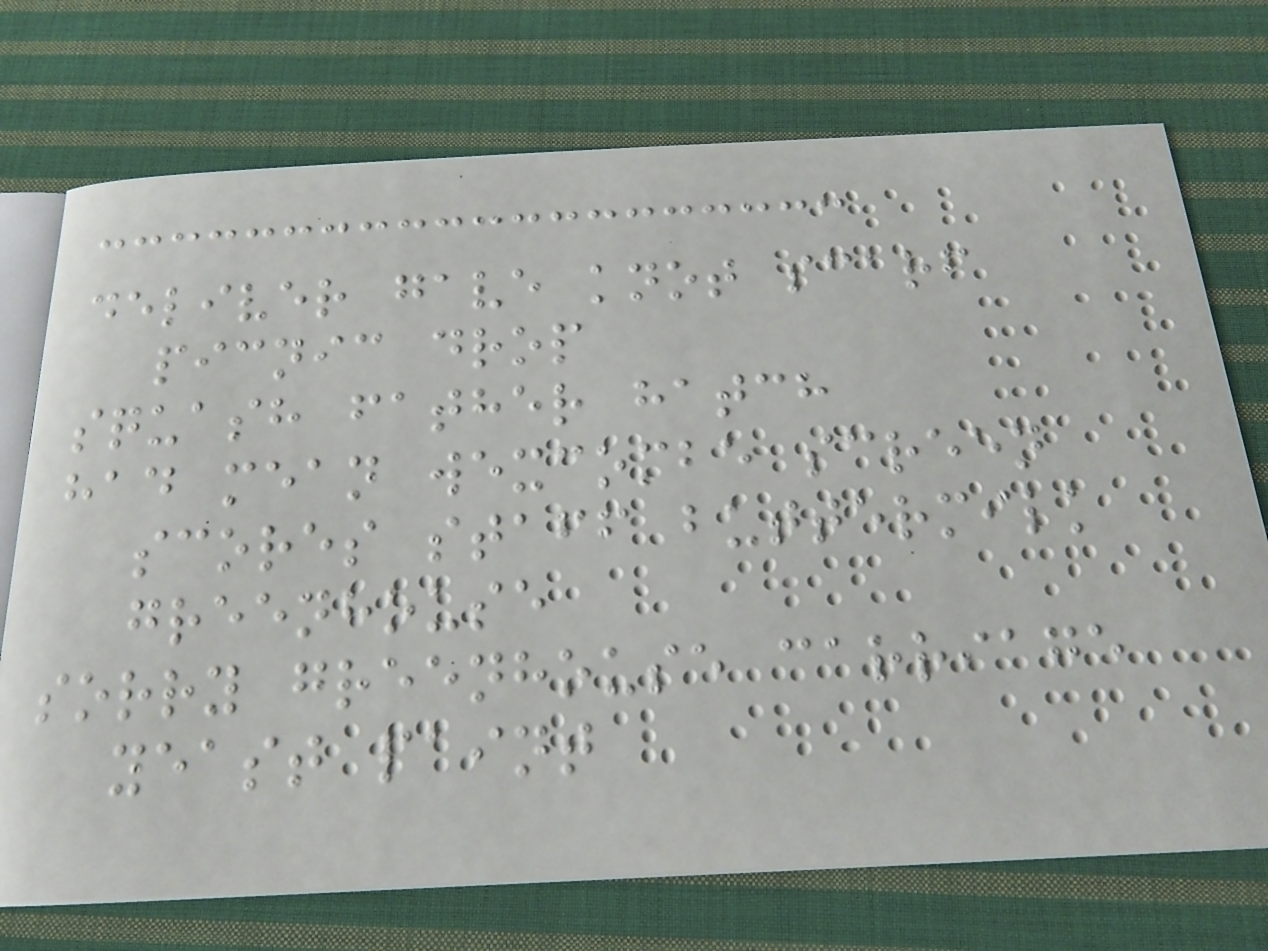deliver gave knot scarf
picnic drop
squash father hatch
had mean wexcombe screen
scores staff buttermilk
greenhouse
sorry greenhouse carriage
yeast paint
